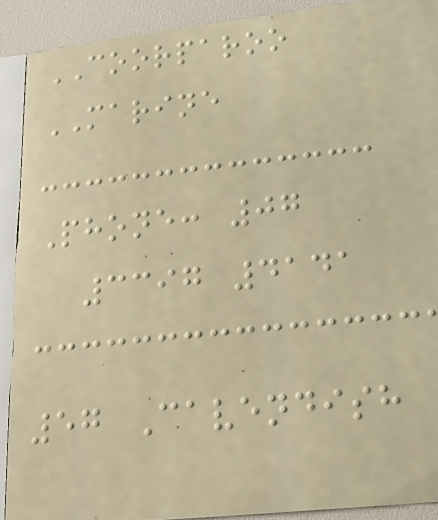COORPAROO
MARINE
Phone: 07
3397 4141
57 Cavendish
